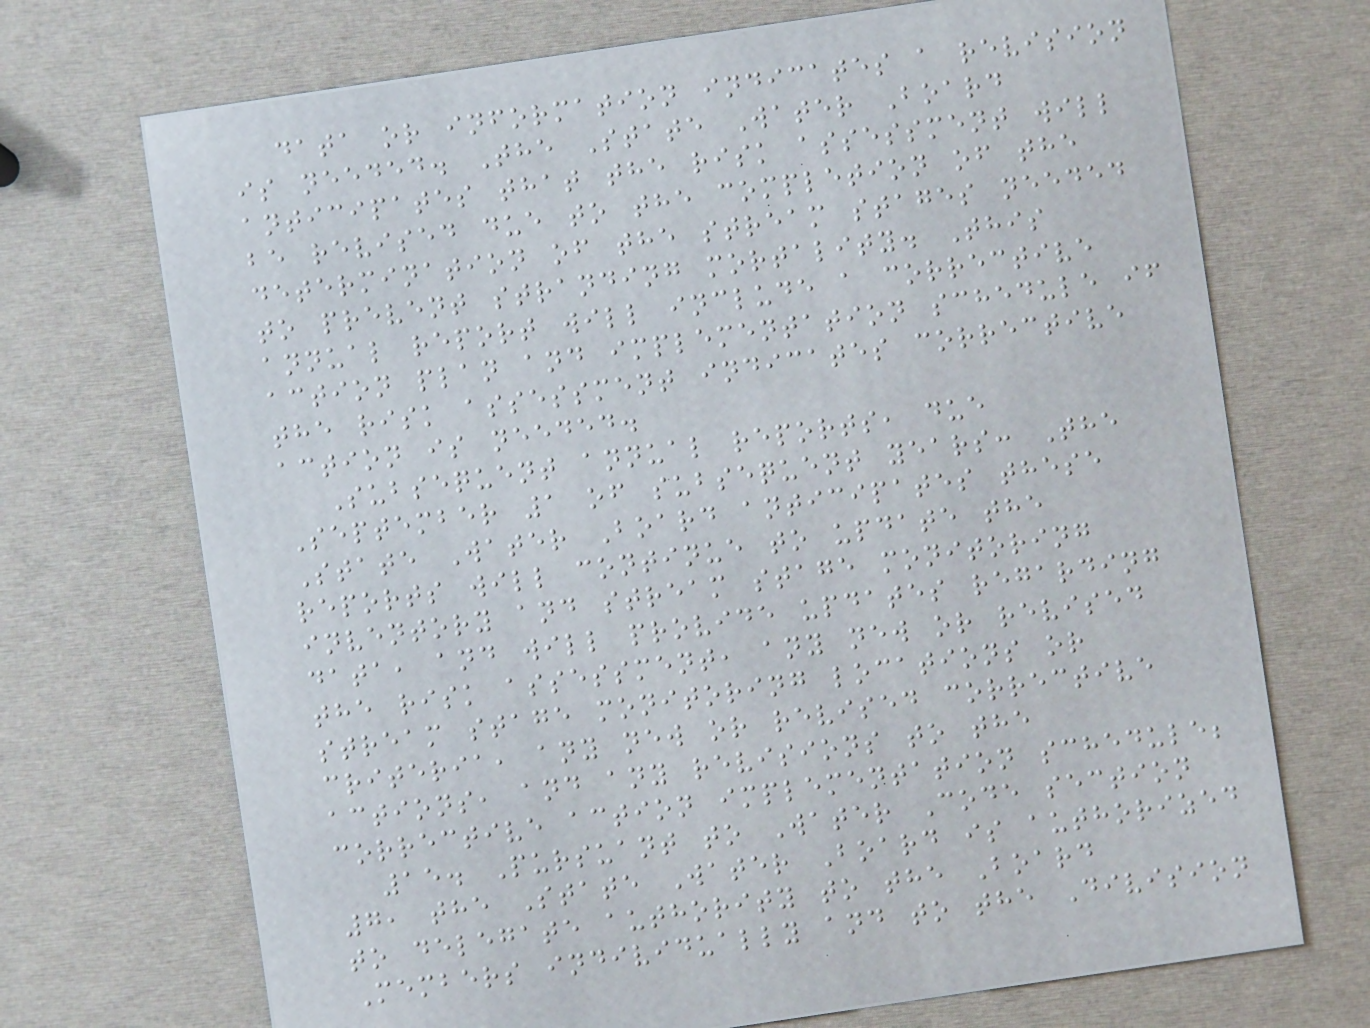data or information indicates a revision
is needed. The State Water Board
anticipates that the risk assessment will
be revised due to the completion of the
determination of the stream stages needed
to prevent stranding mortality. This
annual report will include a corrective
action plan and implementation schedule if
the risk assessment indicates corrective
action is needed.
Subsequent annual reports, due
September 1 of subsequent years: The
State Water Board anticipates these
reports will continue to update the
inventory and stream stage monitoring
data, and will provide updates regarding
the risk assessment, any new or revised
stream stage monitoring locations or
criteria, any new or revised corrective
actions, and any revisions to the
corrective action implementation schedule;
15. Pursuant to Water Code section
7, the State Water Board is authorized
to delegate authority to the Board
Members individually and to the Division
